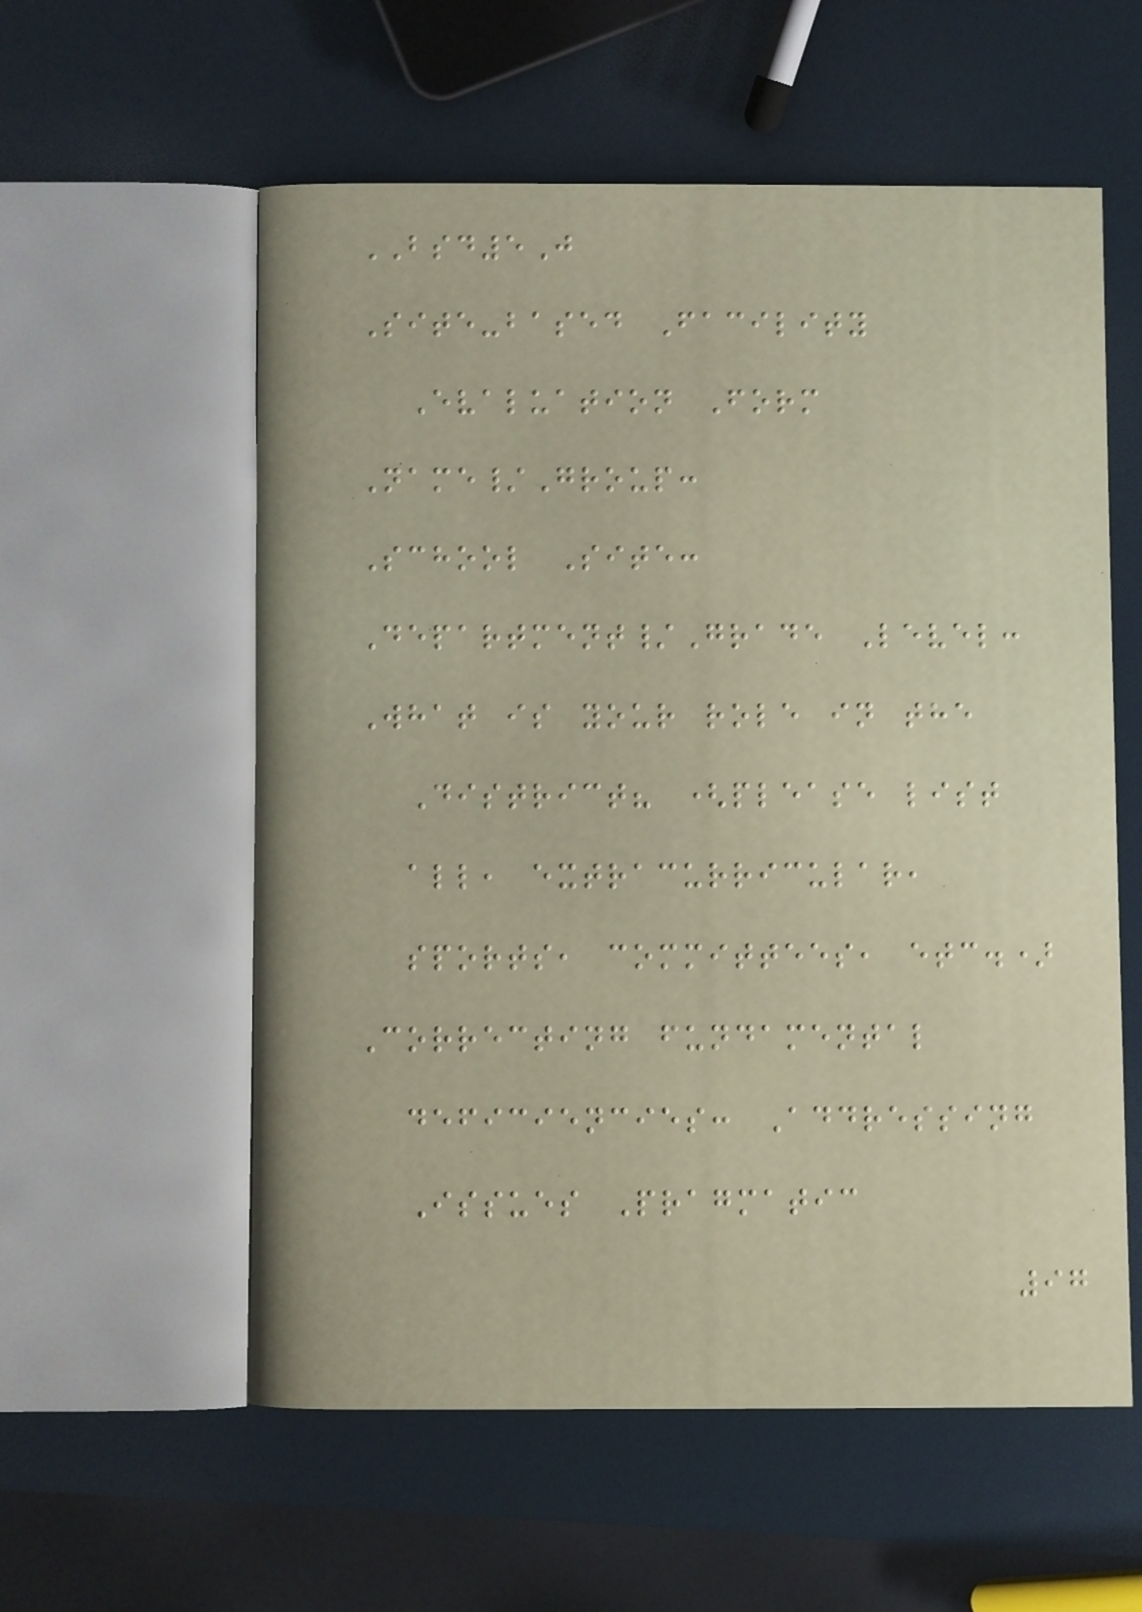BSD5J
Site-based Facility
Evaluation Form
Name/Group:
School Site:
Department/Grade Level:
What is your role in the
District? (please list
all, extracurricular,
sports, committees, etc.)
Correcting fundamental
deficiencies: Addressing
Issues Pragmatic
97
